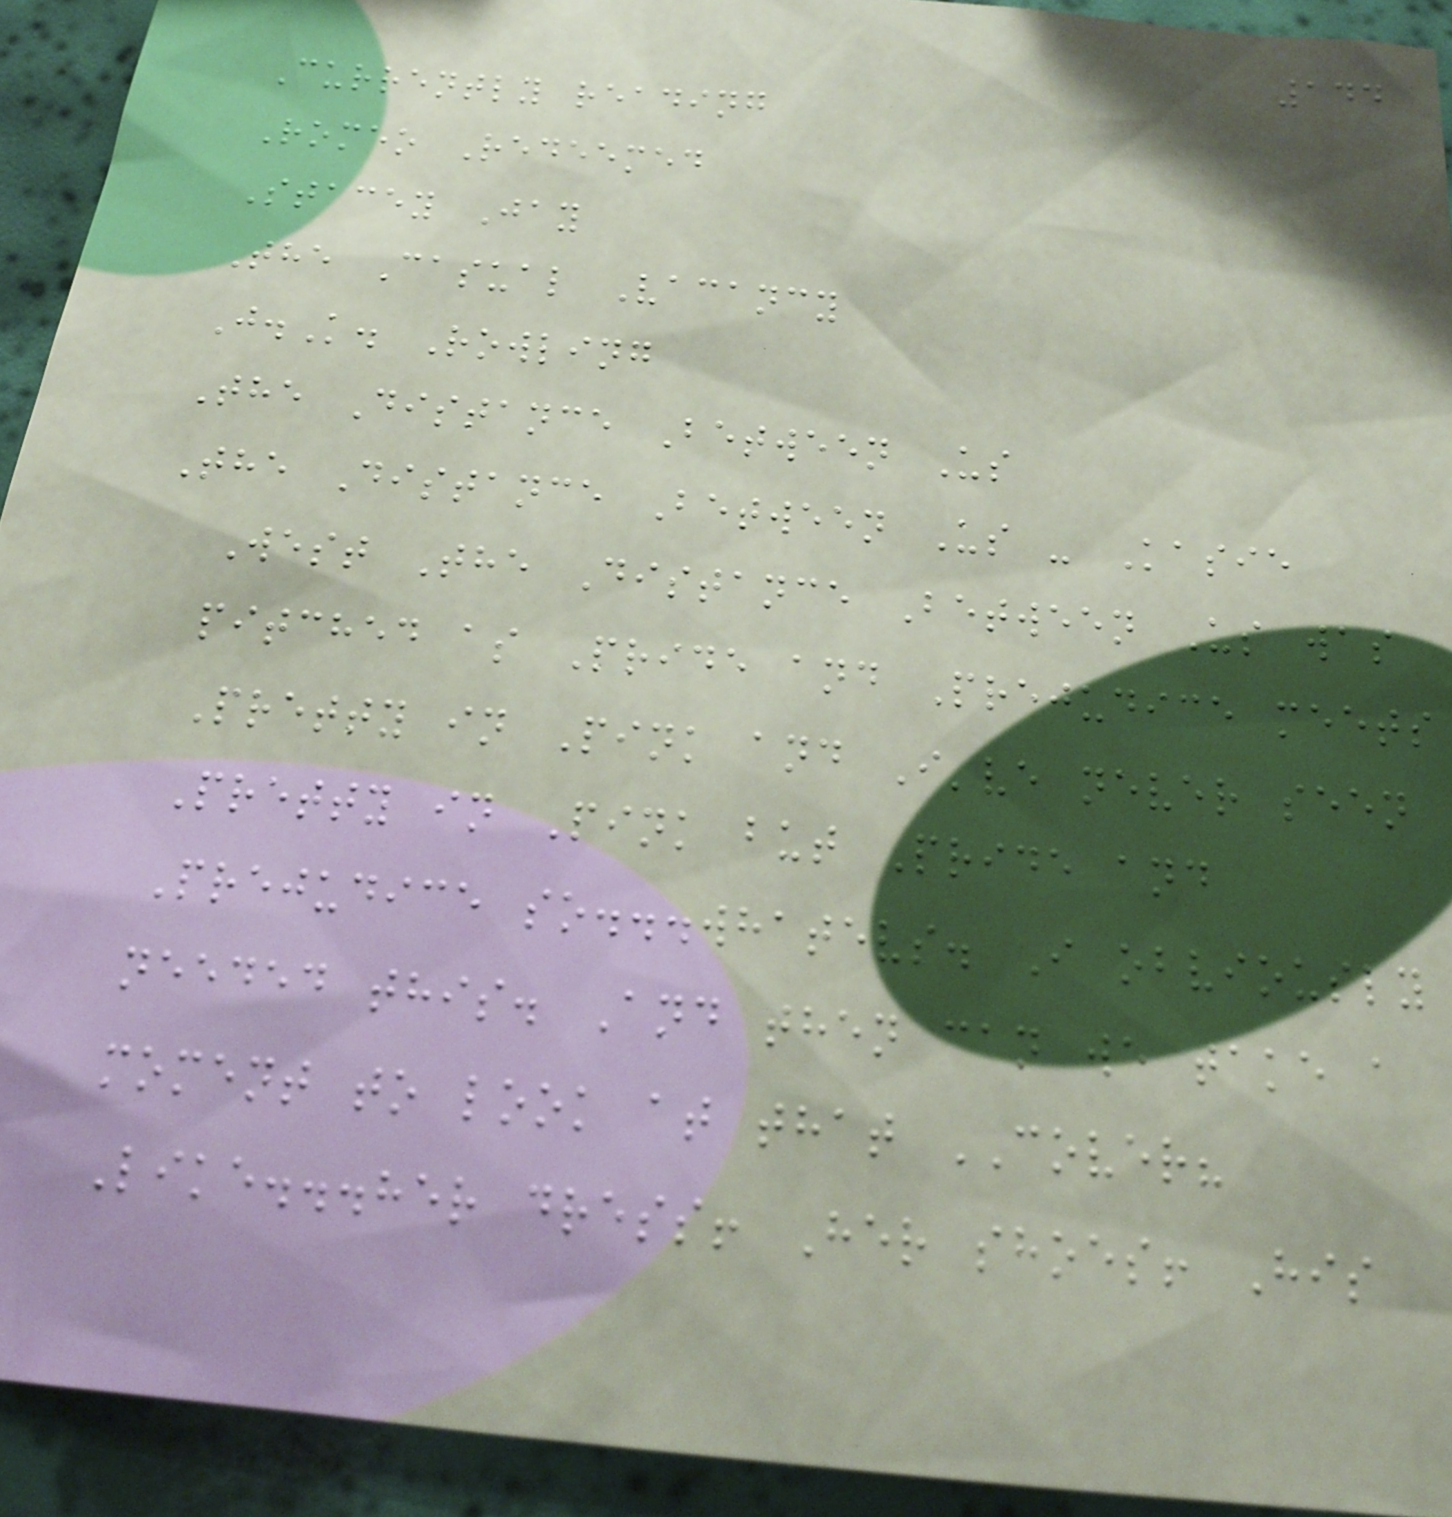144
Currently reading
Romeo Redeemed
Stacey Jay
The Casual Vacancy
J.K. Rowling
The Distance Between Us
The Distance Between Us - Kasie
West The Distance Between Us was
pitched as Pride and Prejudice meets
Pretty in Pink and I've never seen
Pretty in Pink but Pride and
Prejudice so...whatevs. I obviously
needed this. And then can we take a
moment to look at that COVER?
Like...her dress! Her shoes! His
